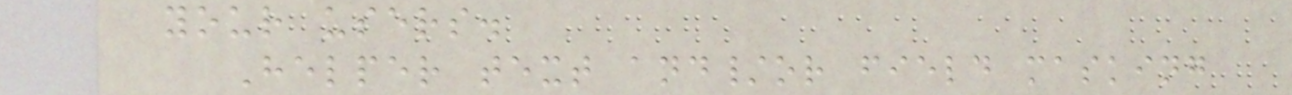your users.
Helper text and/or field masking
